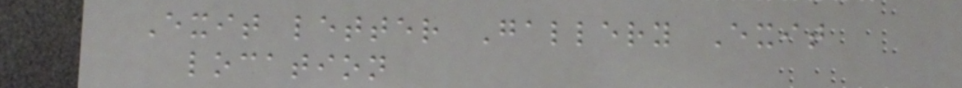Exit letter Gallery Exit
location
